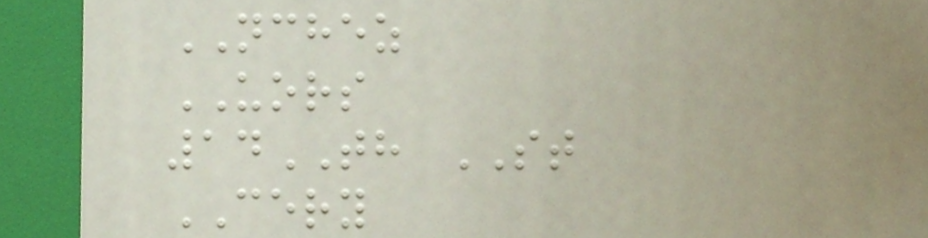NCHEZ
UORS
14TH ST
CERY
